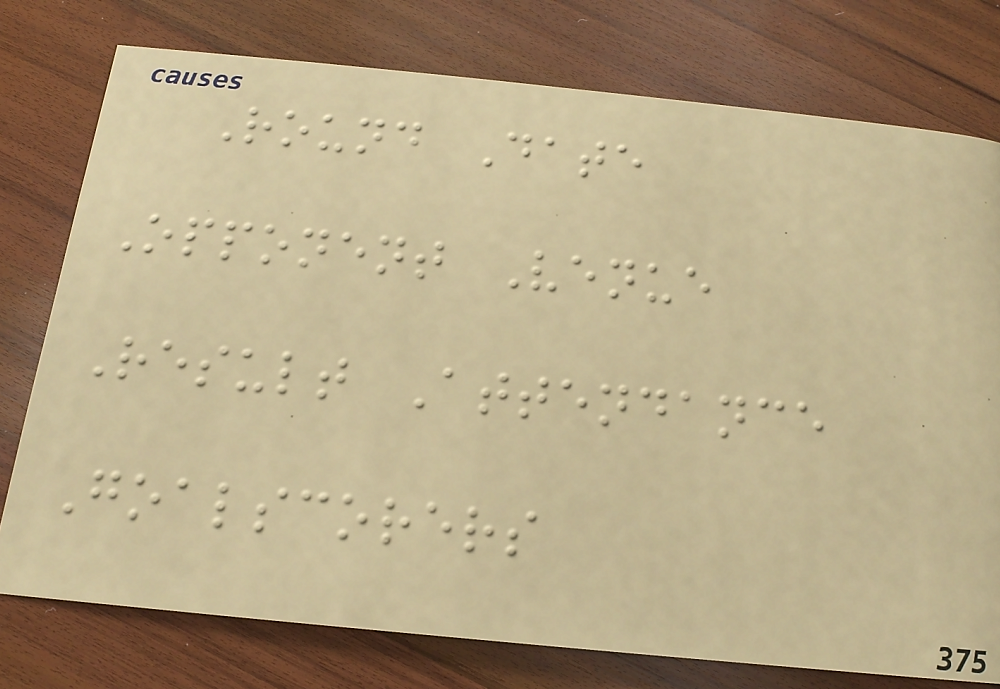Round Date
Opponent Venue
Result Attendance
Goalscorers
